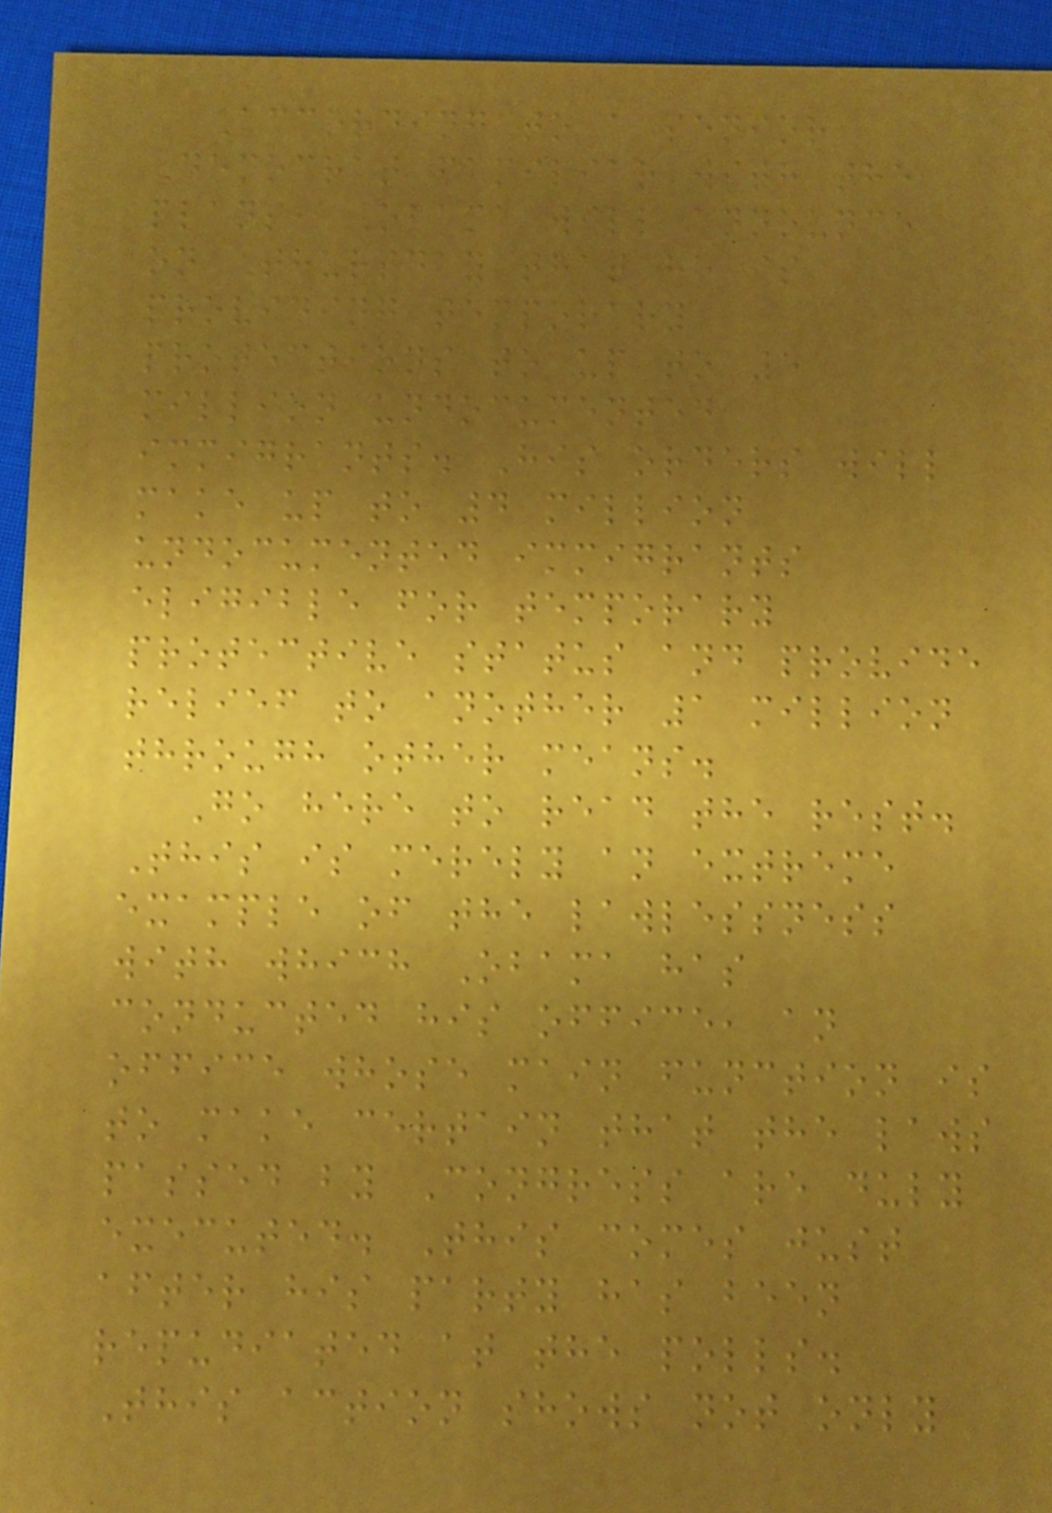According to a senior
Democrat familiar with the
plans, Obama will announce
on Thursday that he is
providing temporary
protections to up to 5
million undocumented
immigrants. His orders will
make up to 4 million
undocumented immigrants
eligible for temporary
protective status and provide
relief to another 1 million
through other means.
Go here to read the rest.
This is merely an extreme
example of the lawlessness
with which Obama has
conducted his office, an
office whose main function is
to make certain that the laws
passed by Congress are duly
executed. This comes just
after his party has been
repudiated at the polls.
This action shows not only
